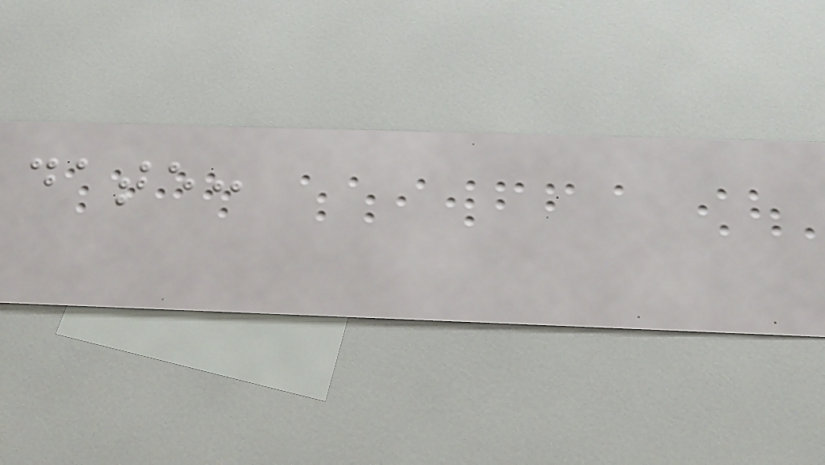date:
